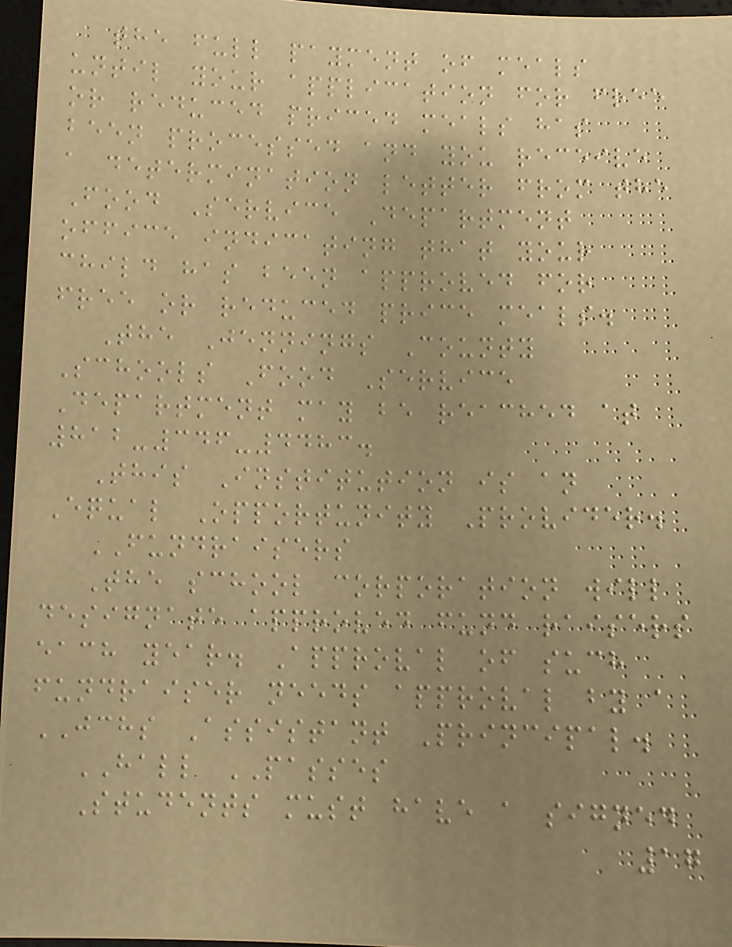the full payment of meals
until your application for free
or reduced priced meals has
been processed and you receive
a determination letter from the
Food Service Department
office indicating that your
child has been approved for
free or reduced price meals.
The Jennings County
Schools Food Service
Department may be reached at
812-346-4483.
This Institution is an
Equal Opportunity Provider.
FUNDRAISERS
The school corporation will
designate approved fund raisers
each year. Approval of such
fundraiser needs approval by a
JCHS Assistant Principal.
HALL PASSES
Students must have a signed
17
